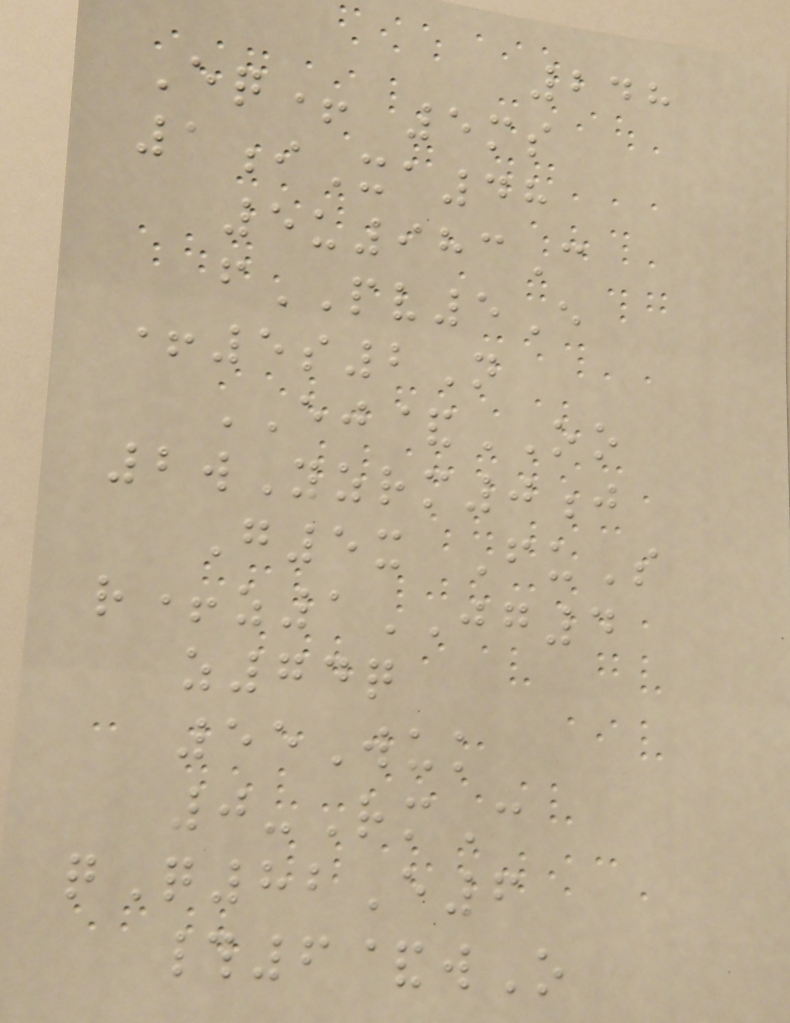248
Eq+ 5ms
1iXa48
5u983C
fPV5E
+5s2N
EJ&OO
2wYzrm0j
G5x FuS
r+z1JG4
z74q
55Wuk
0-RmC
qQ82E6
#6&wO
